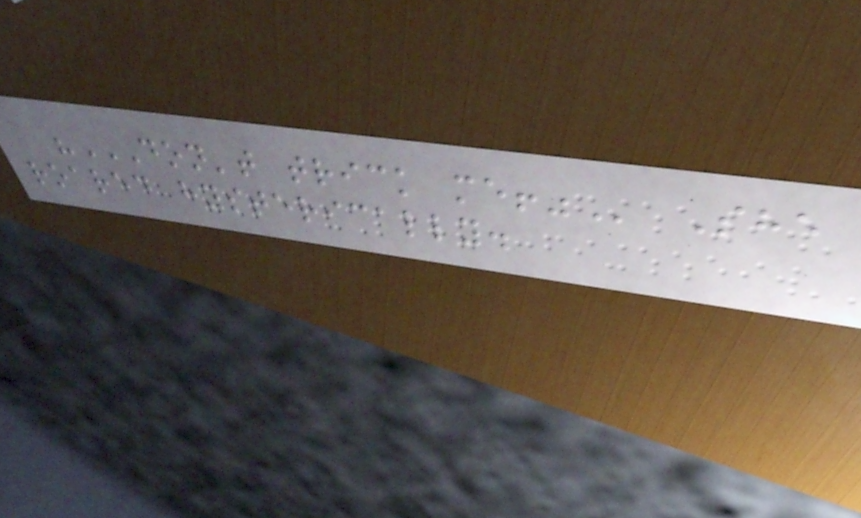"DON'T TRICK ME!" She
roared hysterically.
